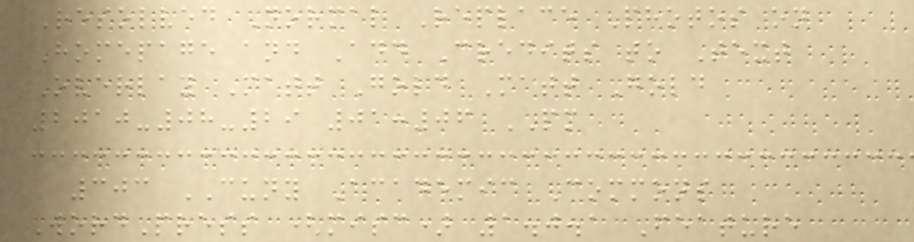Resolved Normal Replace Photos on
Homepage and Add Credits to Text
Overlay Matt Gold Matt Gold
2010-08-29 01:06 PM
303 CUNY Academic Commons
WordPress (misc) 1.0.1 Feature
